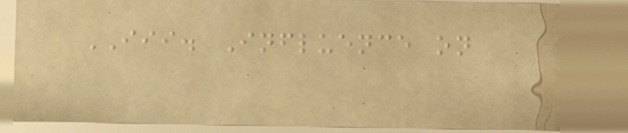III. Influence on
